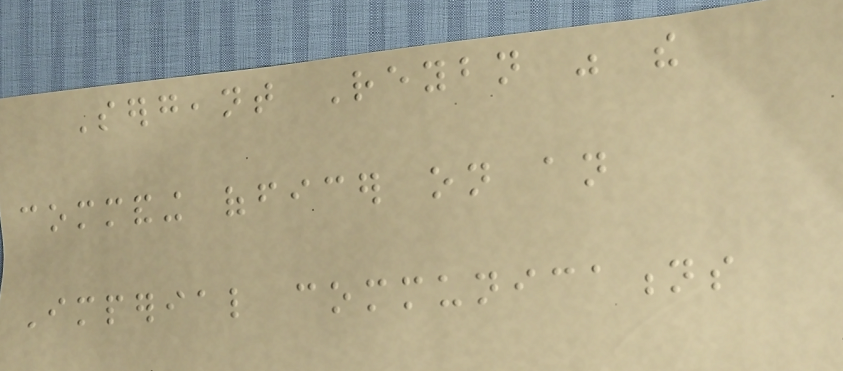Sergeant Reybn was the
commanding officer on an
Imperial communications
